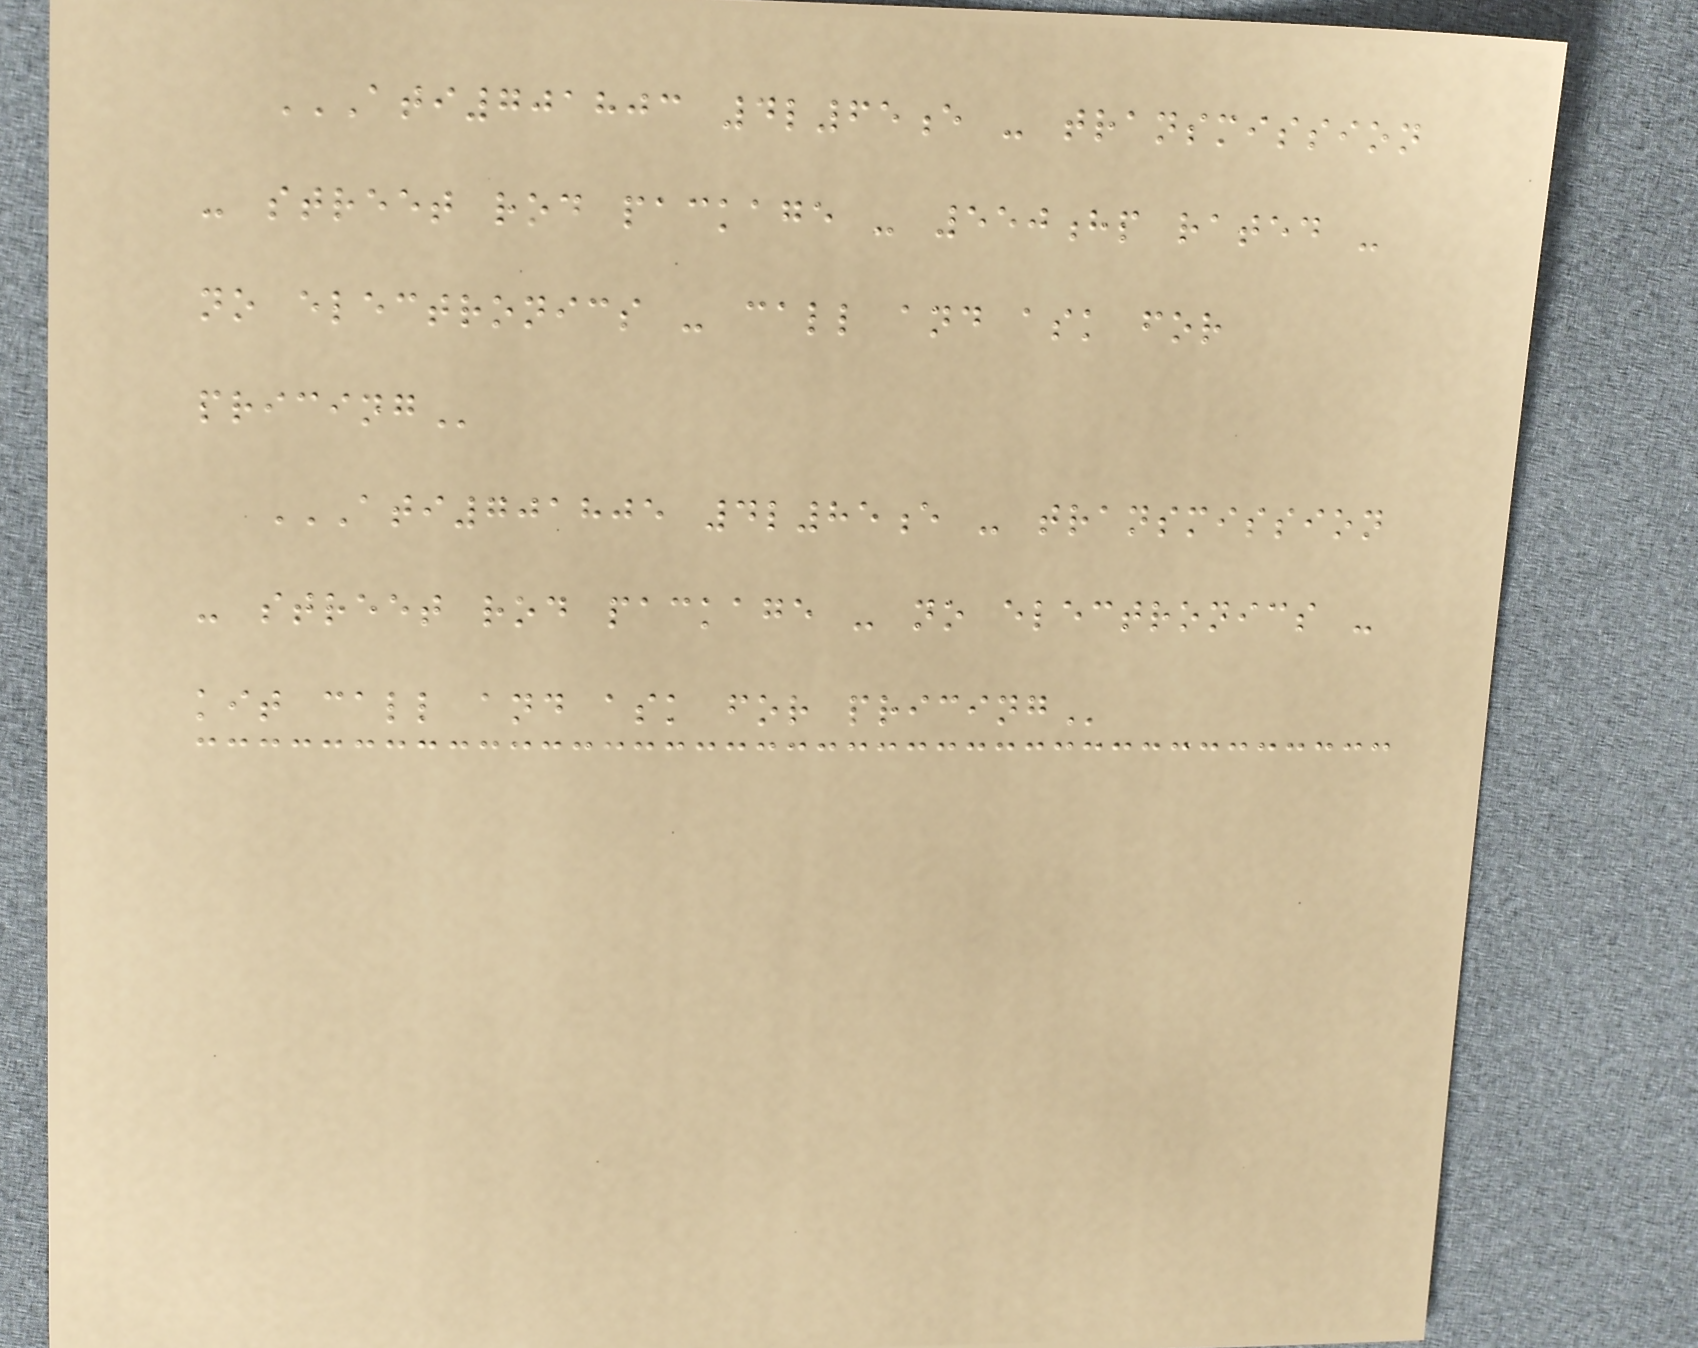ATI701803 4L65E - TRANSMISSION
- STREET ROD PACKAGE - 550HP RATED -
NO ELECTRONICS - CALL AND ASK FOR
PRICING
ATI701805 4L85E - TRANSMISSION
- STREET ROD PACKAGE - NO ELECTRONICS -
KIT CALL AND ASK FOR PRICING
